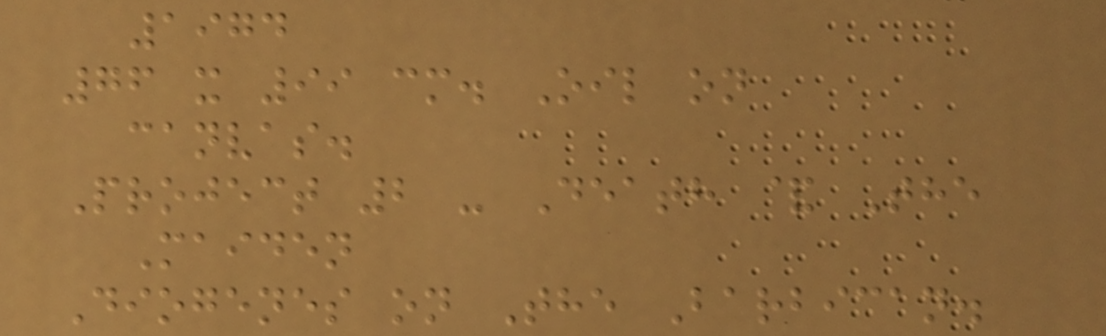1974
76 x 99 cm. Oil on
canvas.
Project 2 - Death & The
Maiden
Diogenes on The Barbican.
